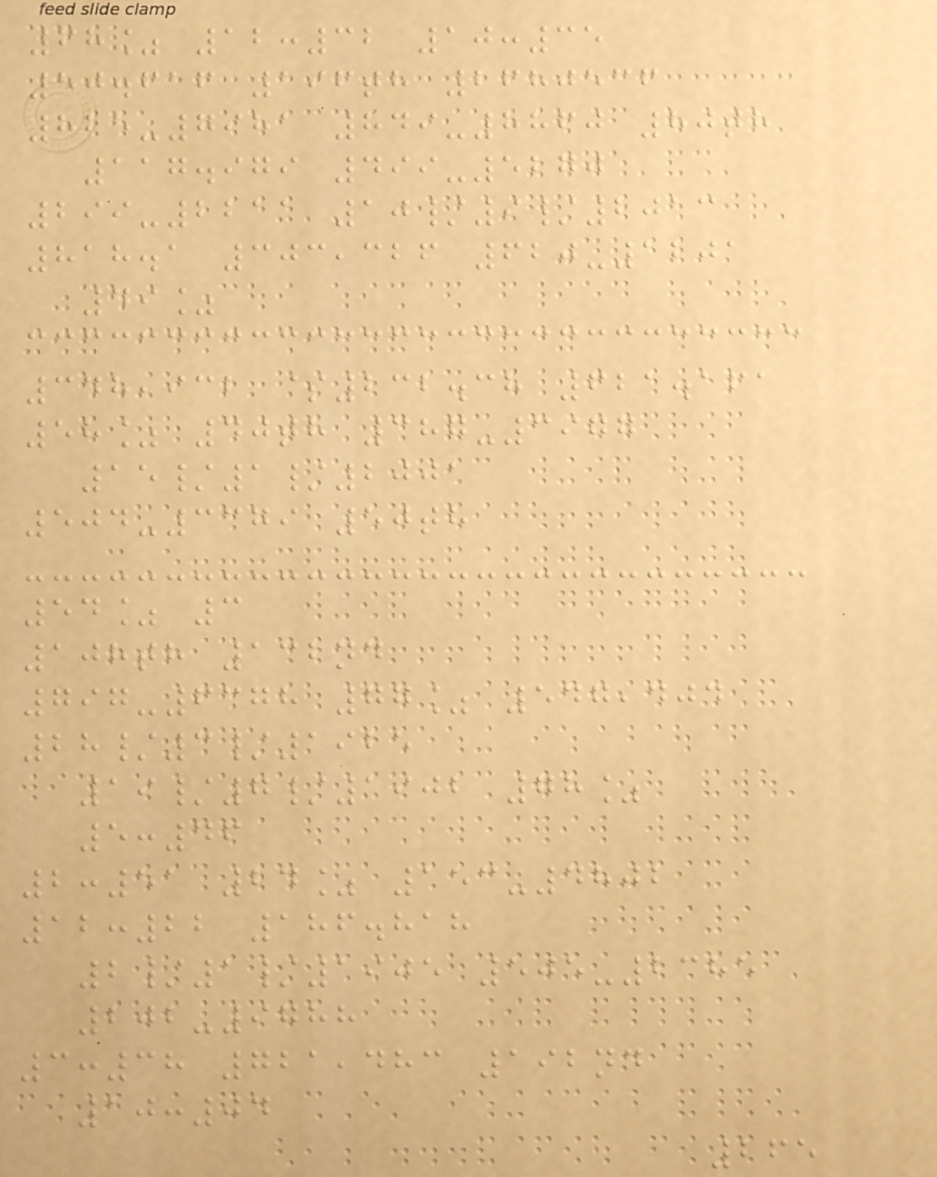68% 12:32 10:35
50.616 196th 2680536
825-7981 849-8860 80th
117.979 499-5270
299-2211 10/9/2013
818.1 303,326 620-1201
49%
348,932 $232.38 621.161
58% 40th 387-3977
15/1/2001
504-3379 50th
54% 3
108th 132nd
797-6378 77% 547,404
28/3/1925
19/7/1902 78%
5:46
2:51 24% 153-4802
12:22 186.818
2/1/1905 505-2385
202-9788
3:38 721,483 192nd
10:04
265
